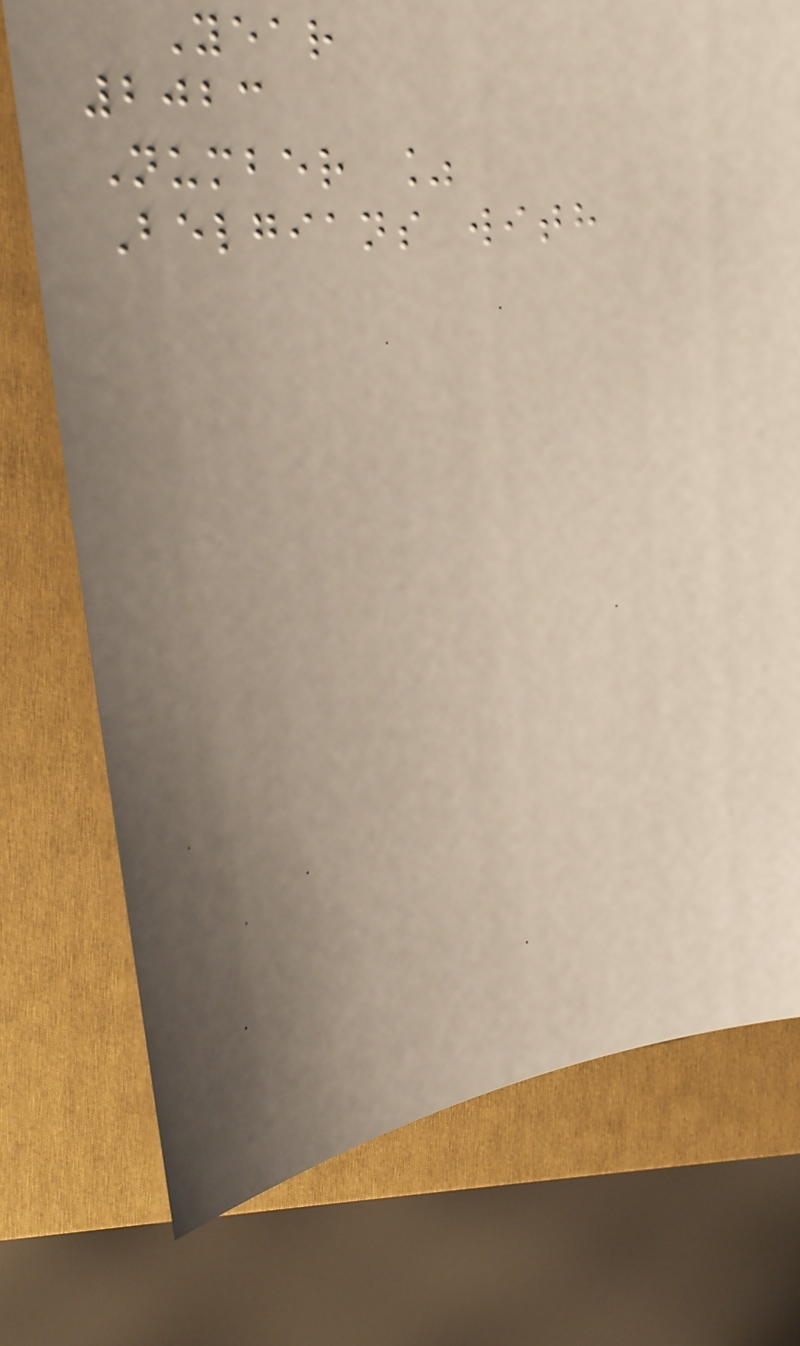Year
2023
Number %
Belgians with
